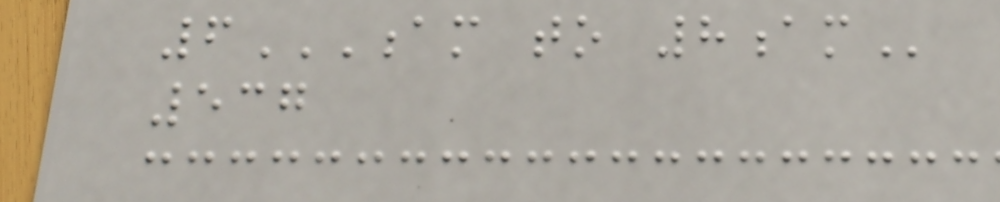6AM TO 8AM
537
